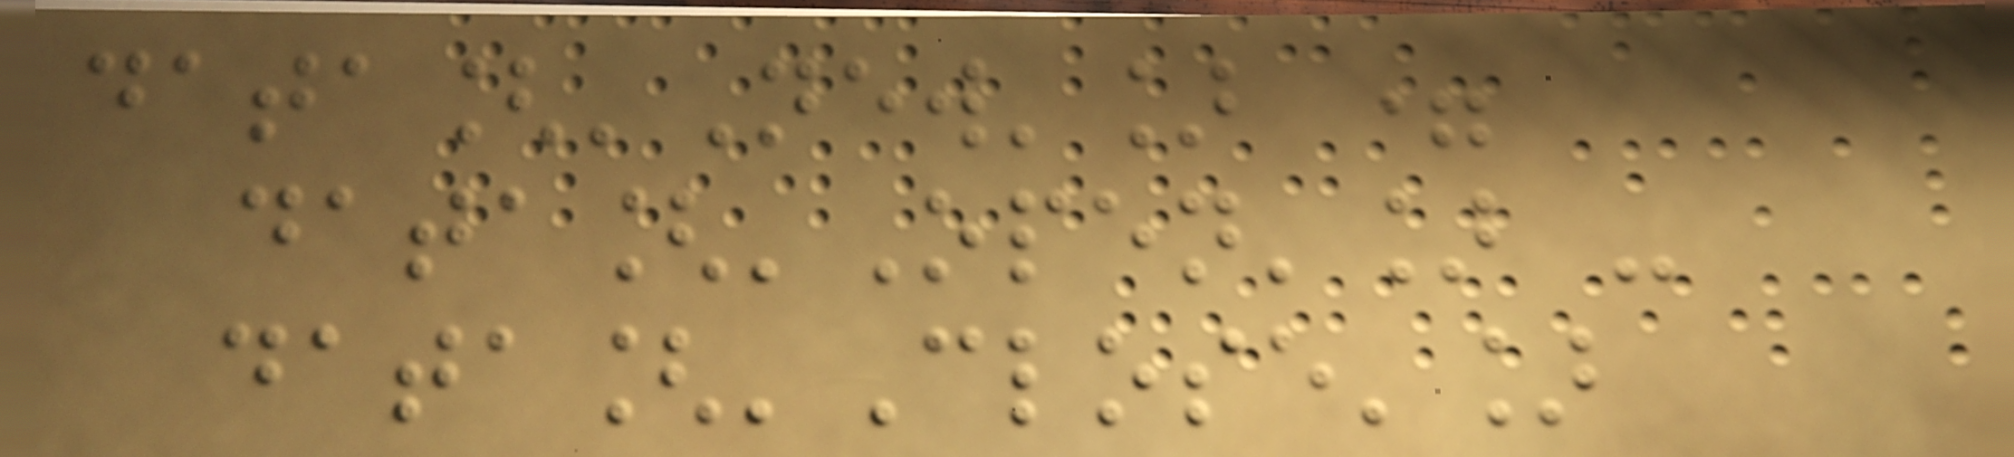data['New'] =
data['Open'] -
data['Close']
